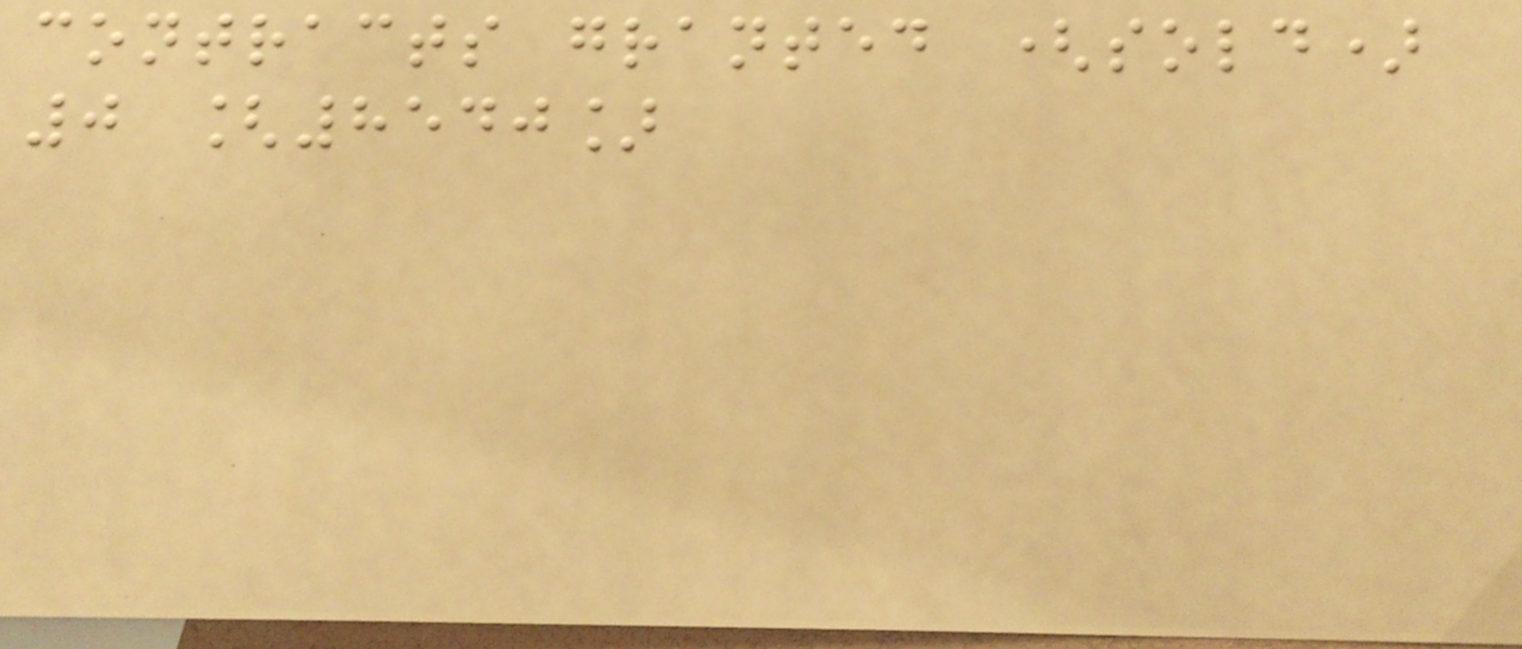contracts granted (sold)
0 [8540]
